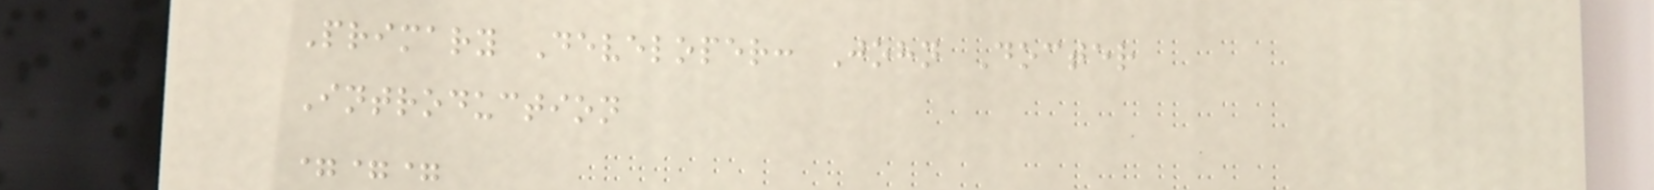Primary Developer: John Docter
Introduction
===
